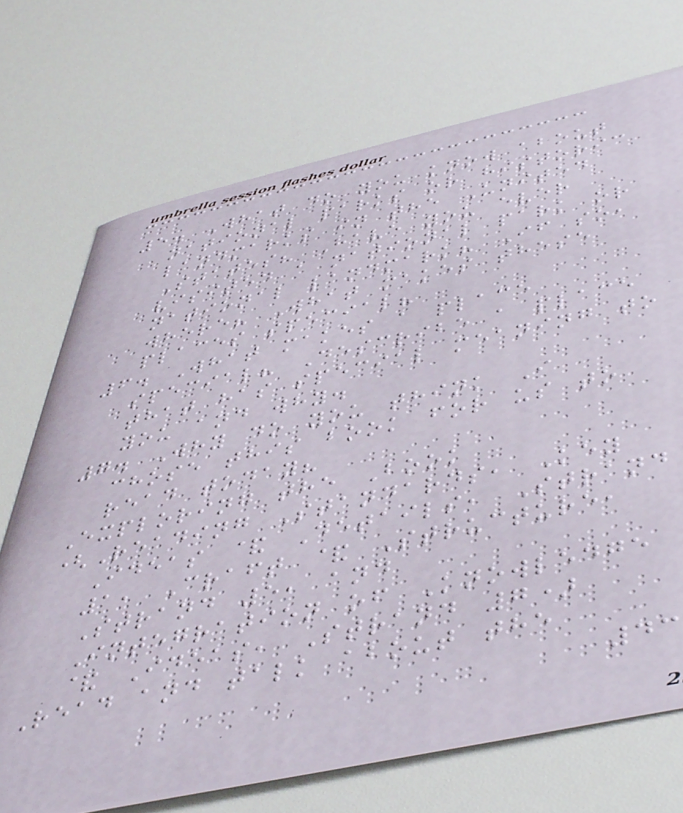5. What do you know about
national parks or historic
landmarks in the United
States? Have you ever
visited a national park or
national landmark? If so,
where? What makes these
places special?
6. What makes a place
special? Describe a place
that has special meaning to
you and why.
7. Why do you think I
chose this book for us to
read today?
Exploring the Book
(Reading Standards, Key
Ideas & Details, Strand
1, Craft & Structure,
Strand 5, and
Integration of Knowledge
& Ideas, Strand 7)
Read and talk about the
43
